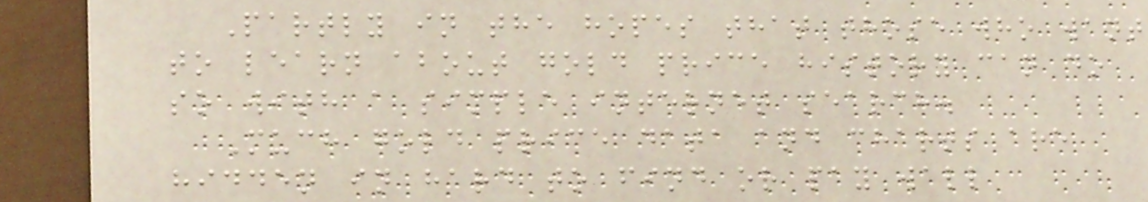Partly in the hopes that those who want
to learn about gold price history can do
so with a simple internet search.
Much gold price data and charts are
hidden in hard to find or pay wall
